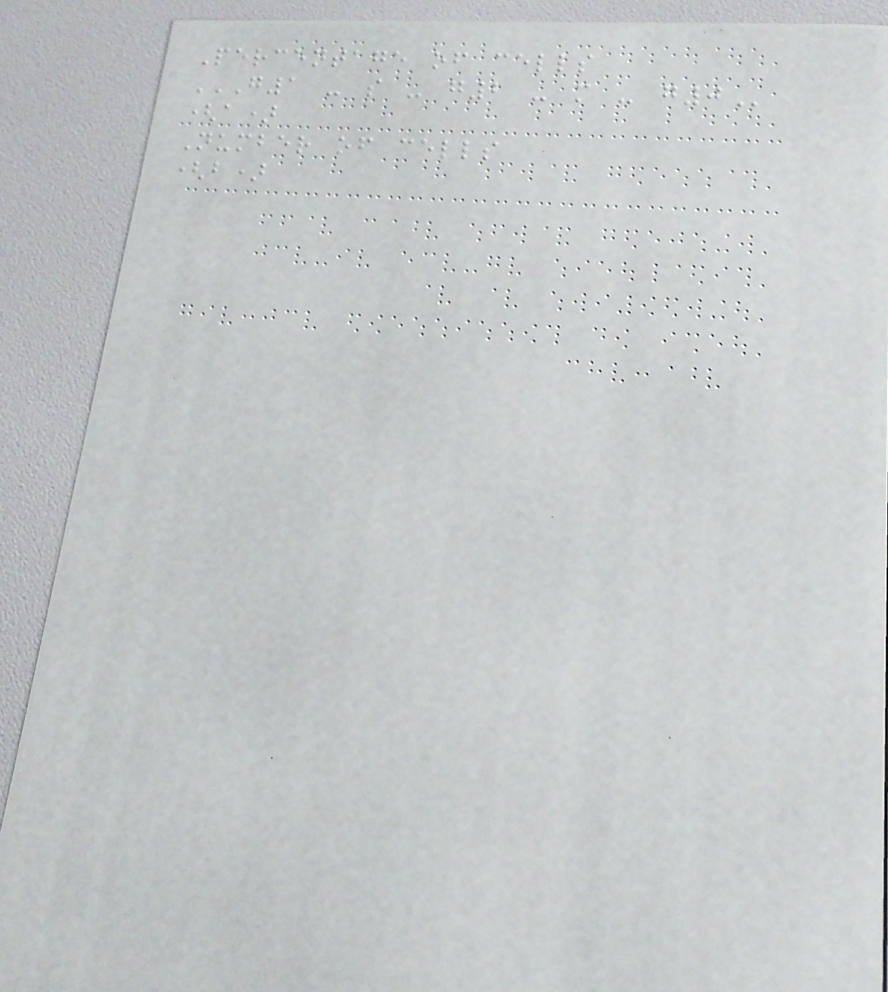Percentage of cells
G1 - S - G2 - M - G0
(a)
Number of cells
(b)
